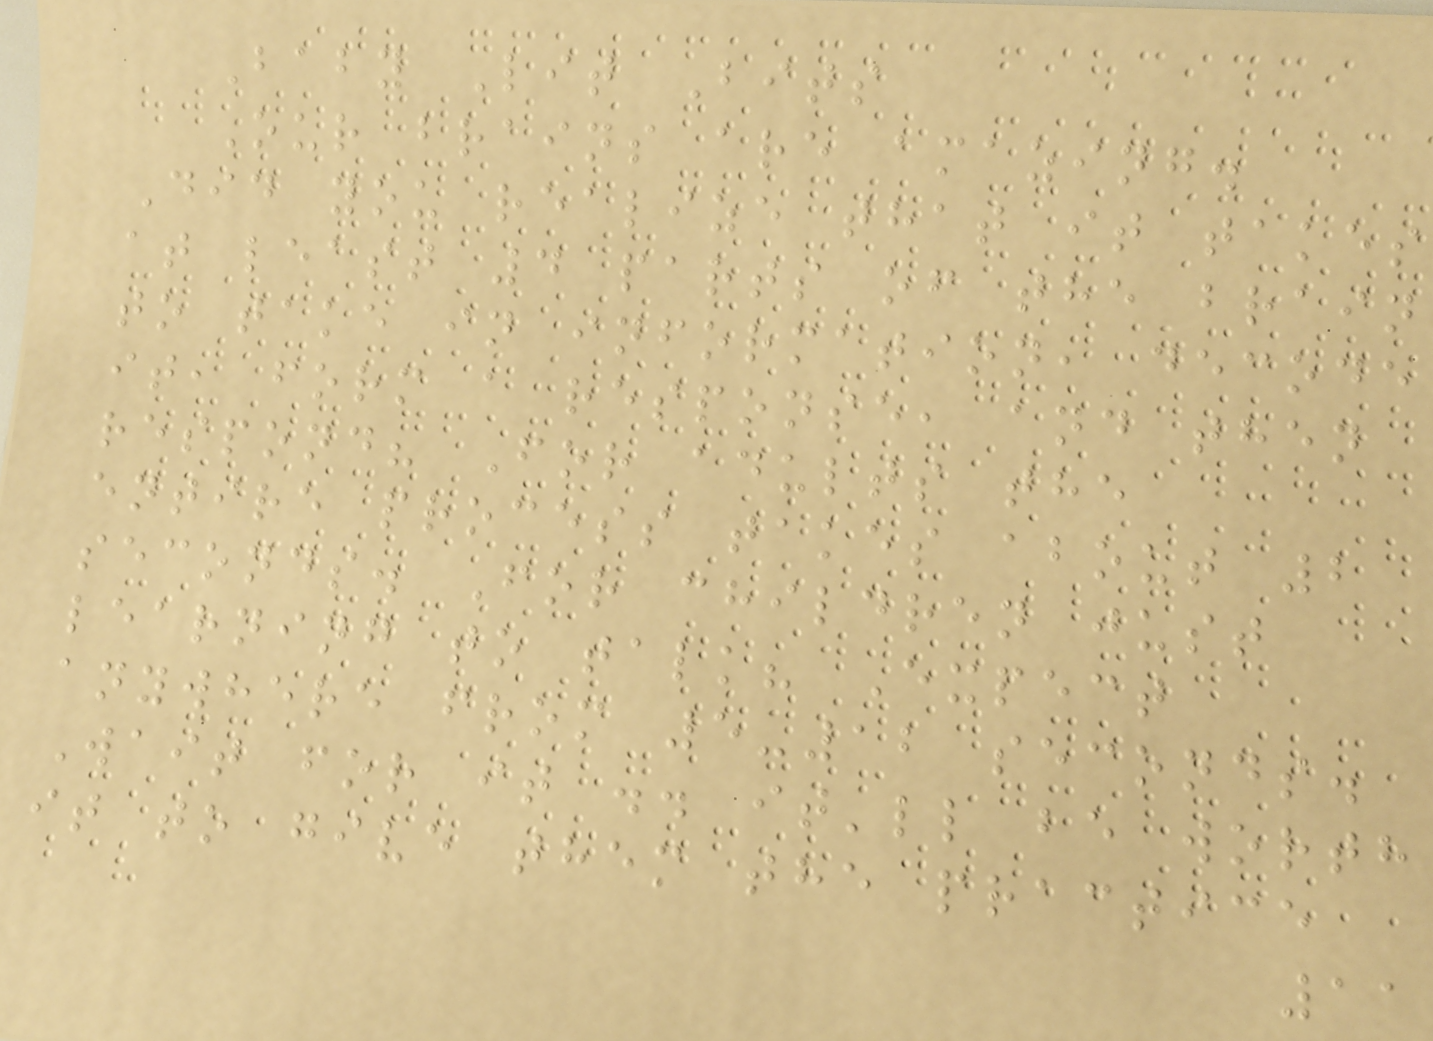Baby Lit Bits
Our brains are amazing.
Did you realize that it takes
at least 4 parts of the brain
to take in information, decode
it, form a response, and then
respond? For adults the
entire process takes about 2
seconds. For children just
learning to talk? Expect
anywhere from 5-12 seconds.
Wait for it .. it'll be worth
it to give them the practice
11
